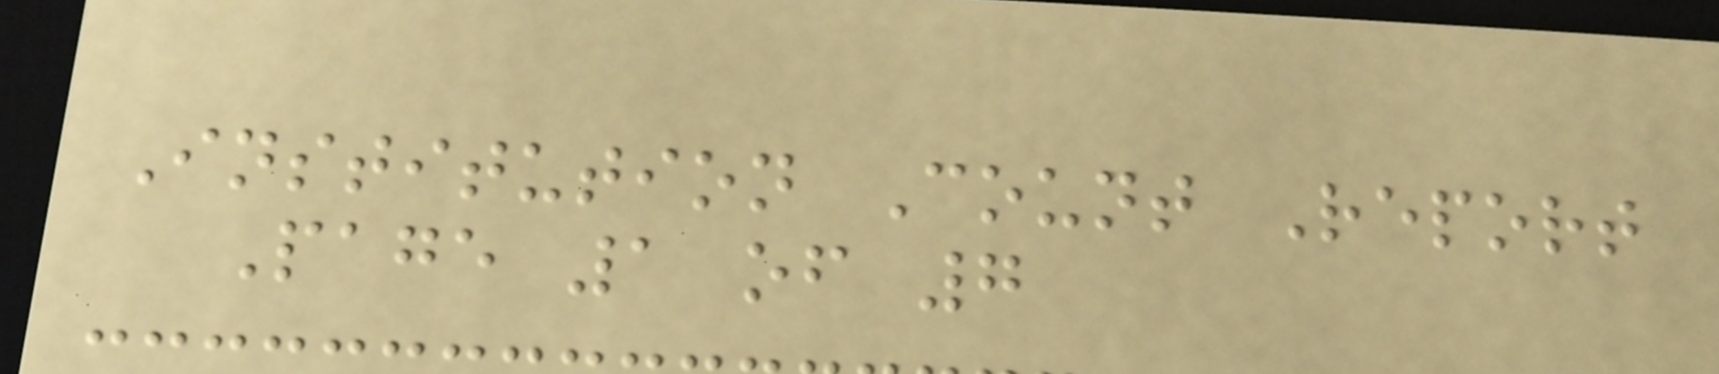Institution Count Report
Page 1 of 7
